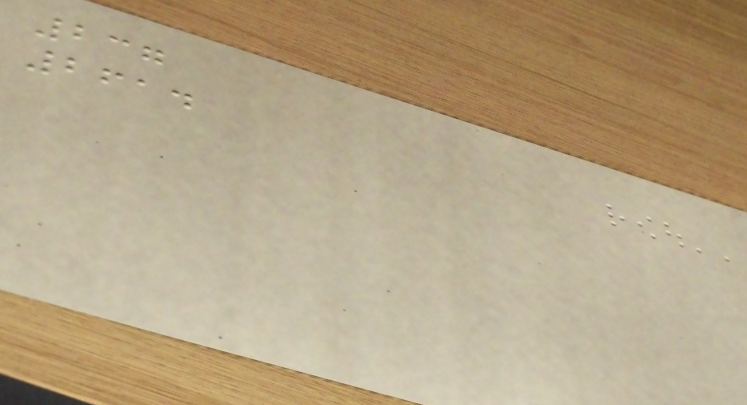237
2614
